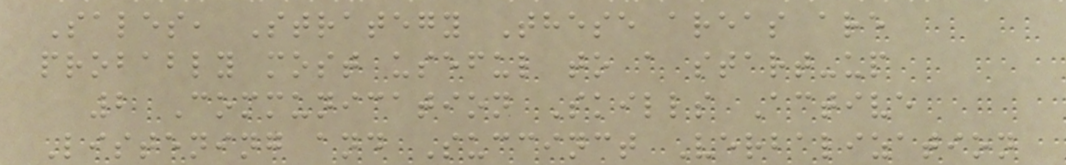Sales, Strategy These areas are
probably most useful to a start-up
2 Communication Skills Active
Listening and Succinct Verbalization
